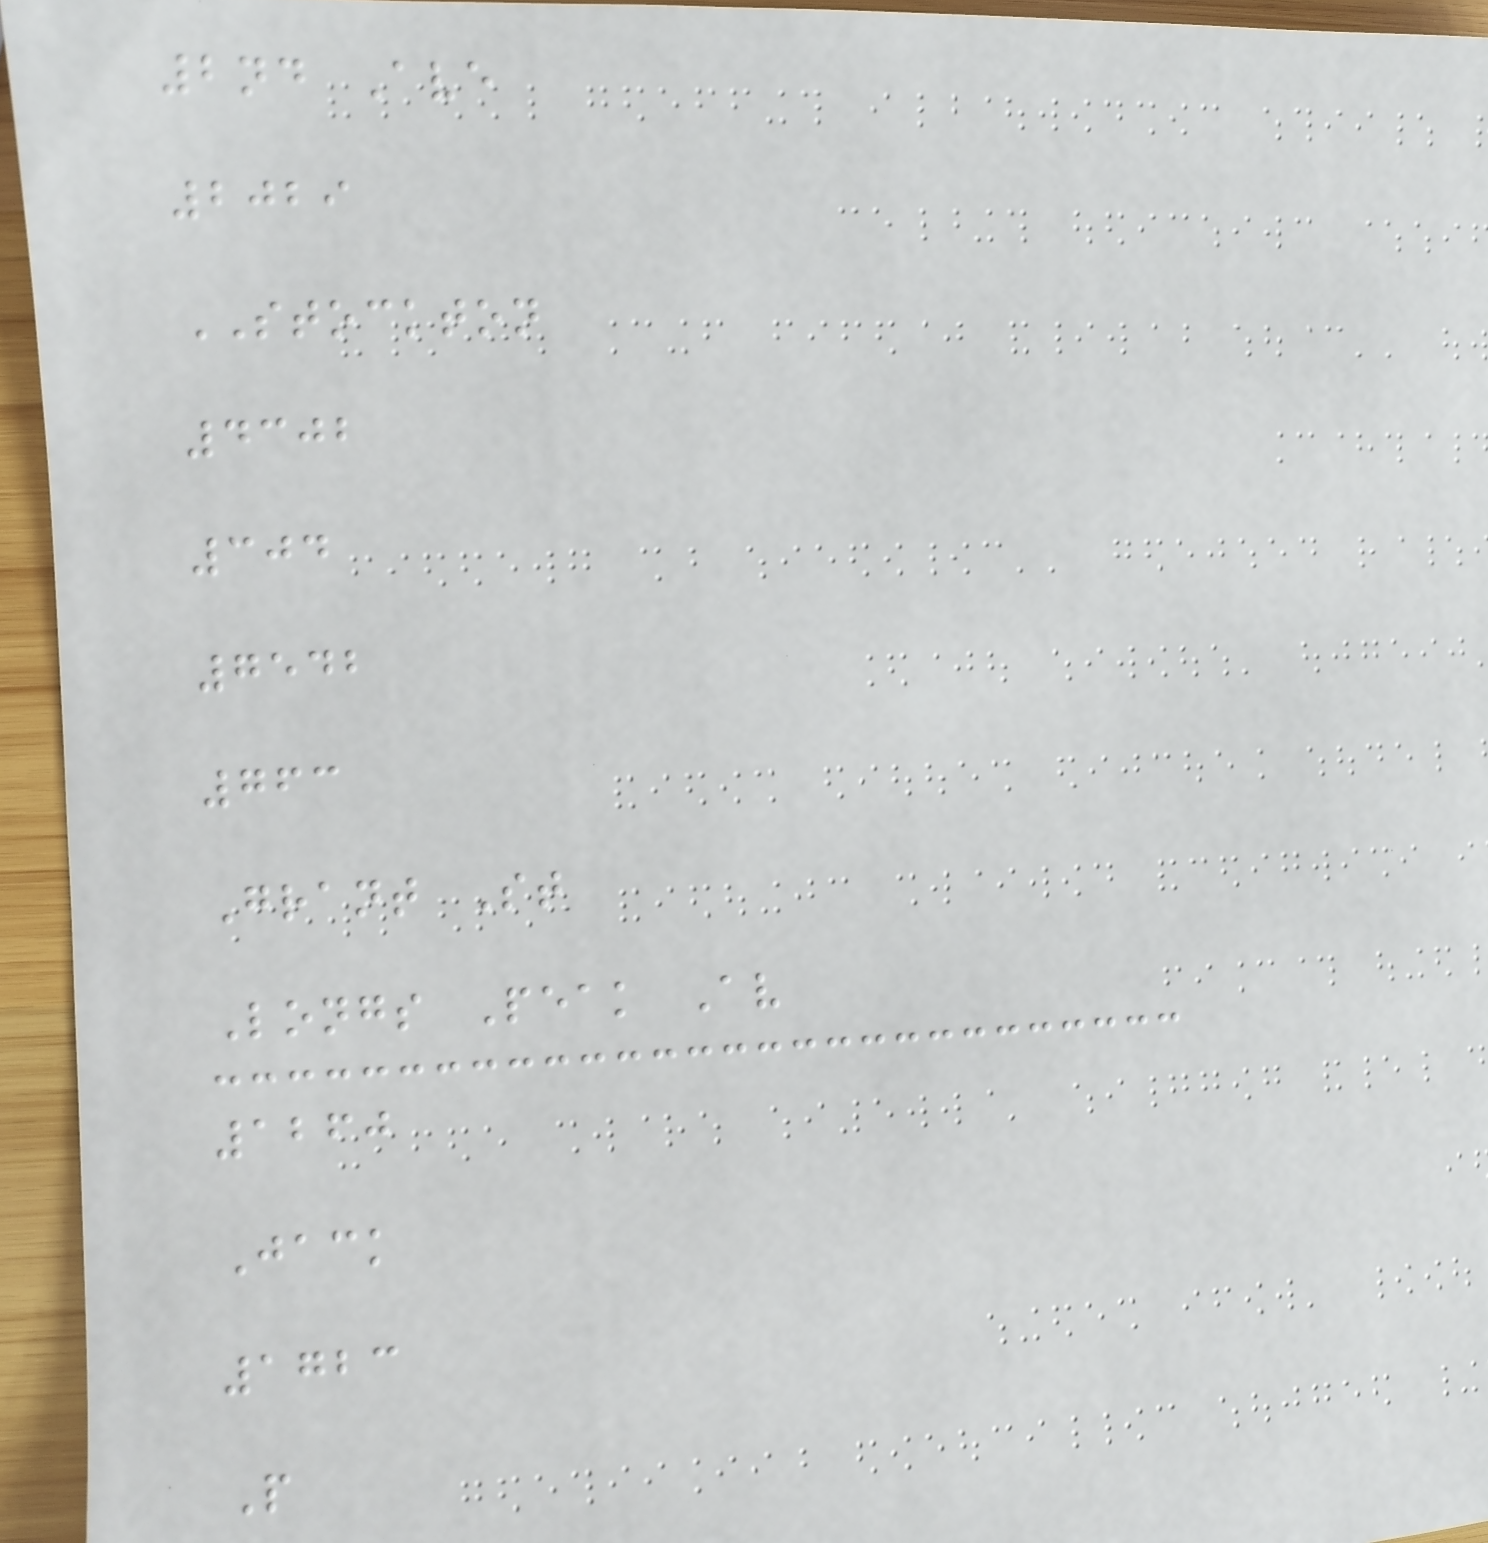2nd Ave
2029
STOCKTON
4302
304
7542
763
Grant St
Longs Peak Av
1260
Jack
1723
P
